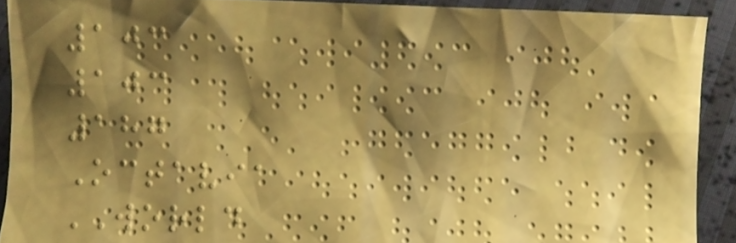103
103
187
Octavia
WORLD
